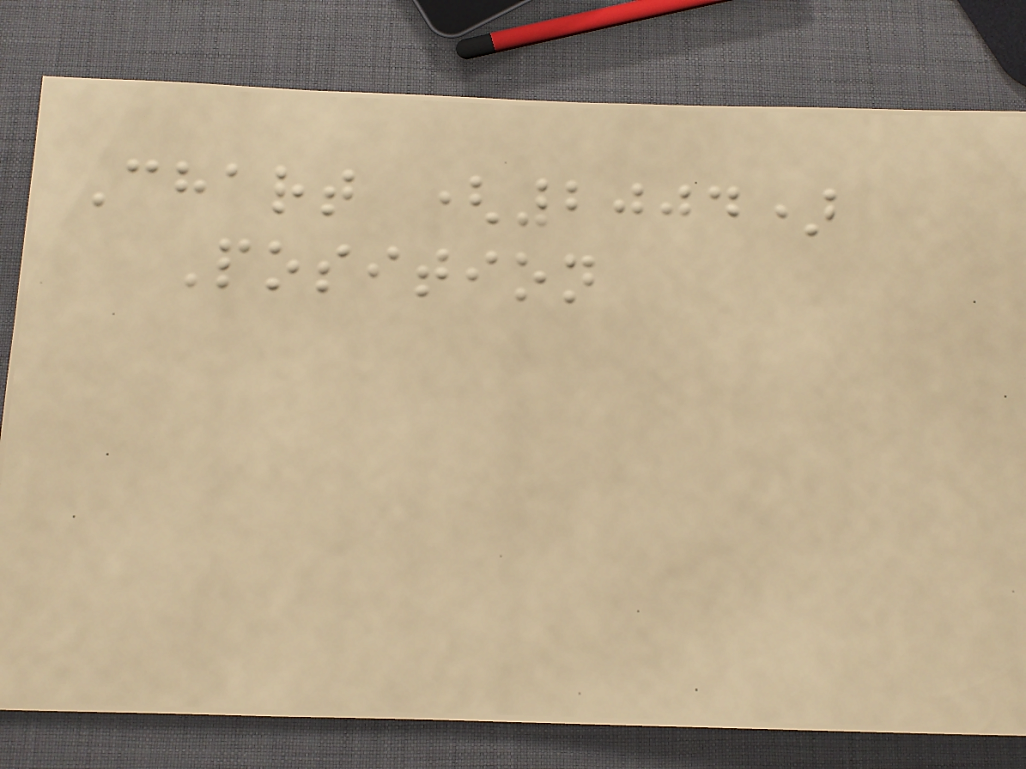Chart (2004)
Position
